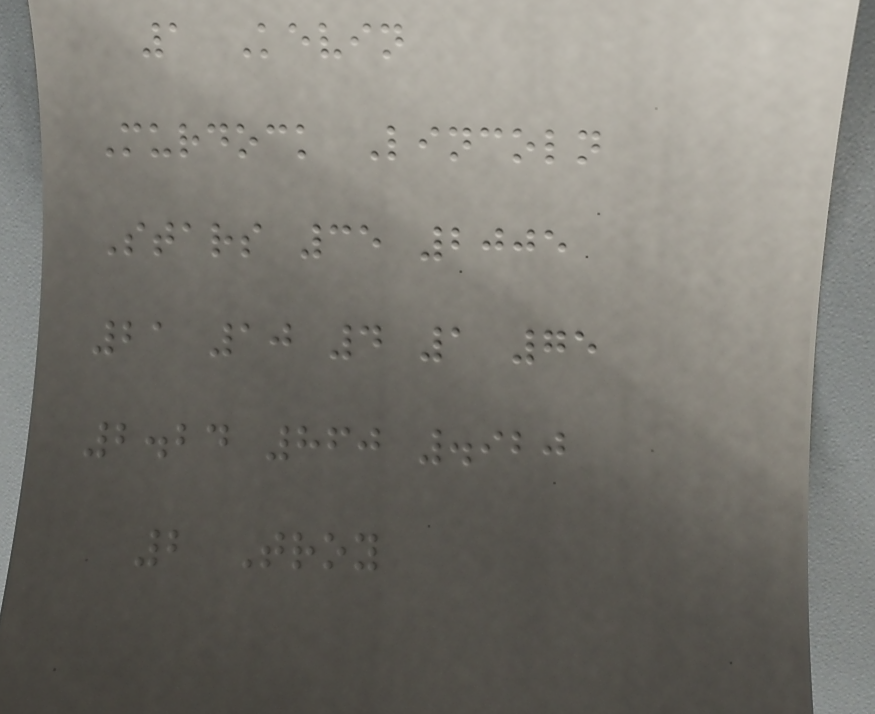1 Kevin
Murdock Lincoln
Stars 35 2005
21 10 4 1 75
2.24 860 .920
2 Troy
